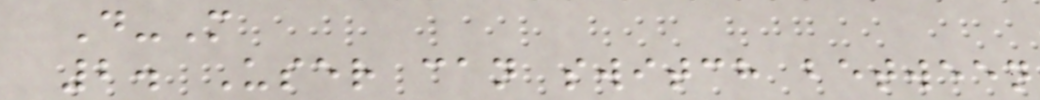D-M
2. User can switch between
